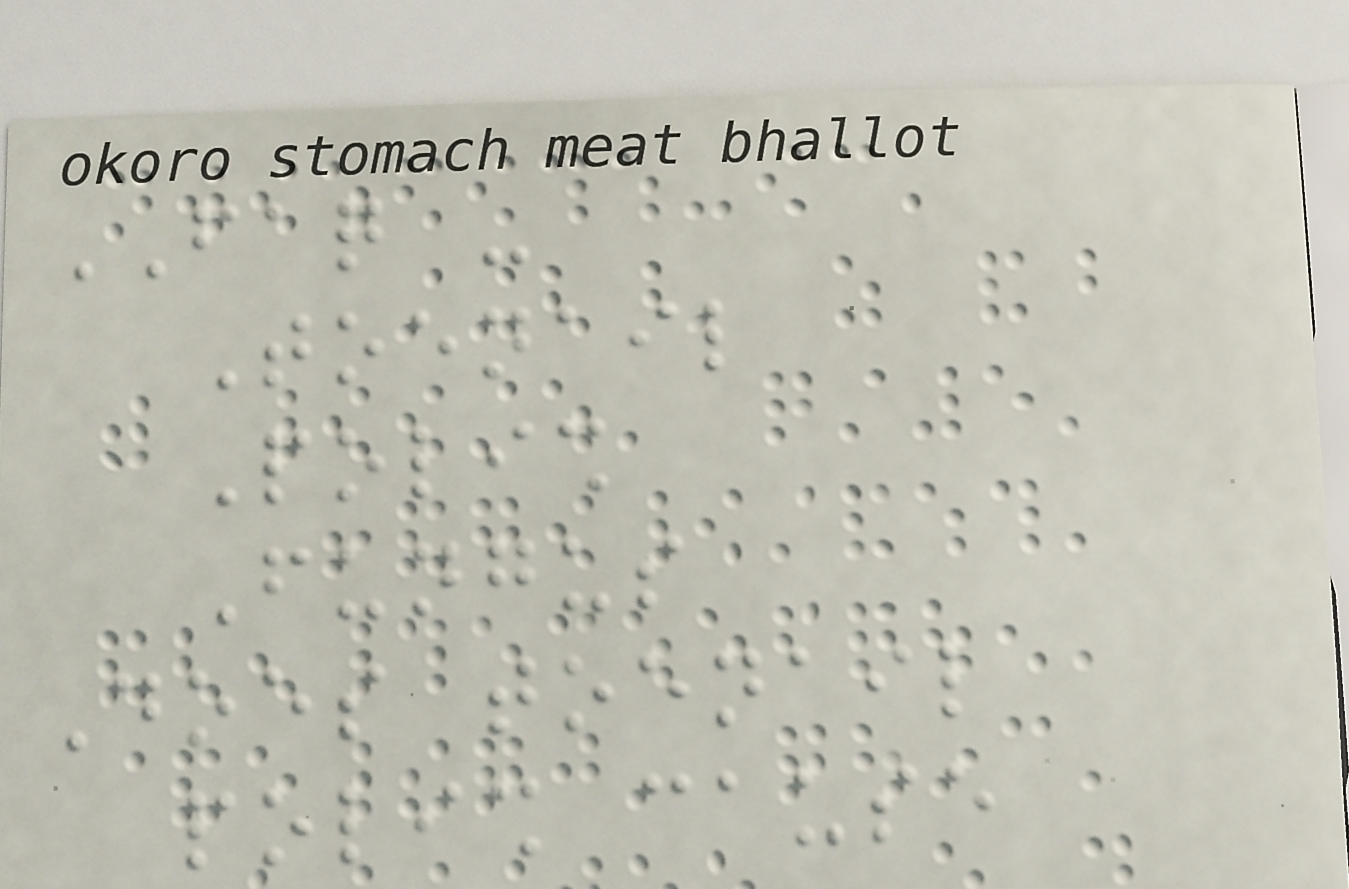FAQ -
Toenail
Polish
Fungus
Does toenail
polish cause
